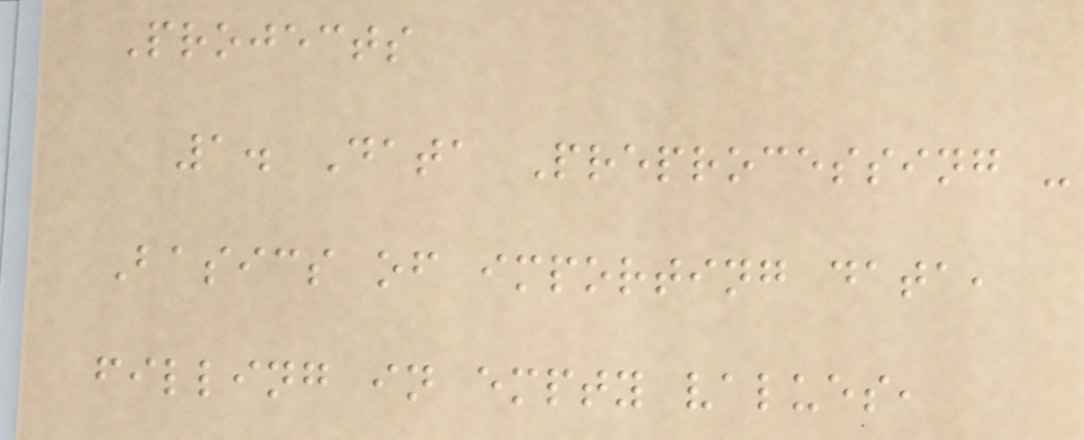Projects
1. Data Preprocessing -
Basics of importing data,
filling in empty values,
